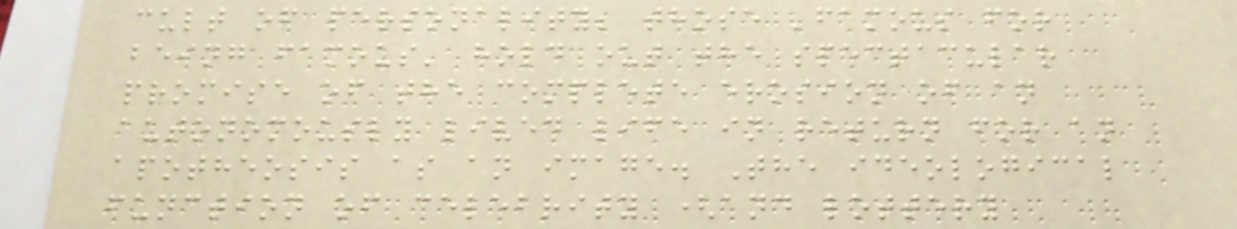cult of personality; those 'famous for
being famous' hold out the spectacular
promise of the complete erosion of an
autonomously lived life in return for an
apotheosis as an image. The ideological
function of celebrity (and lottery
